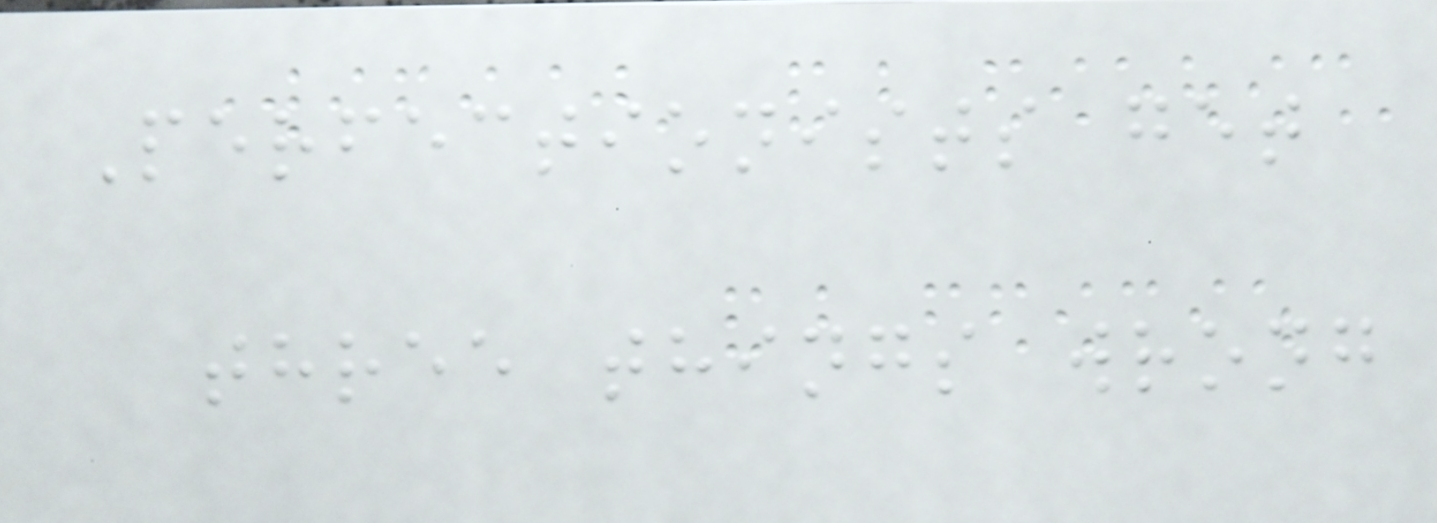Perfectionists get
three things wrong
